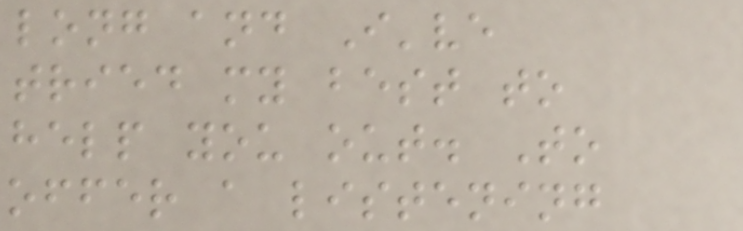long and I've
tried my best to
help you out. To
offer a listening
